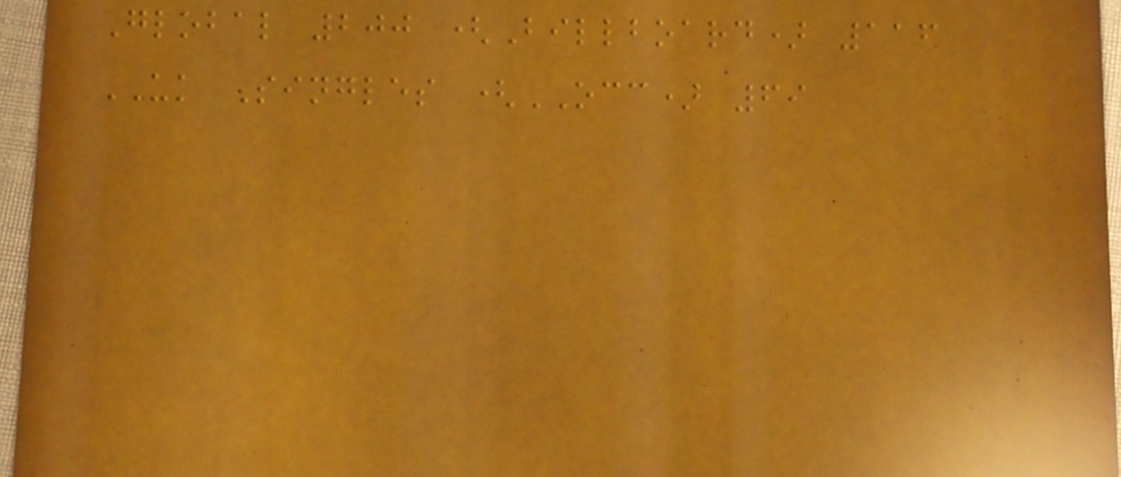Global 200 (Billboard) 116
UK Singles (OCC) 69
